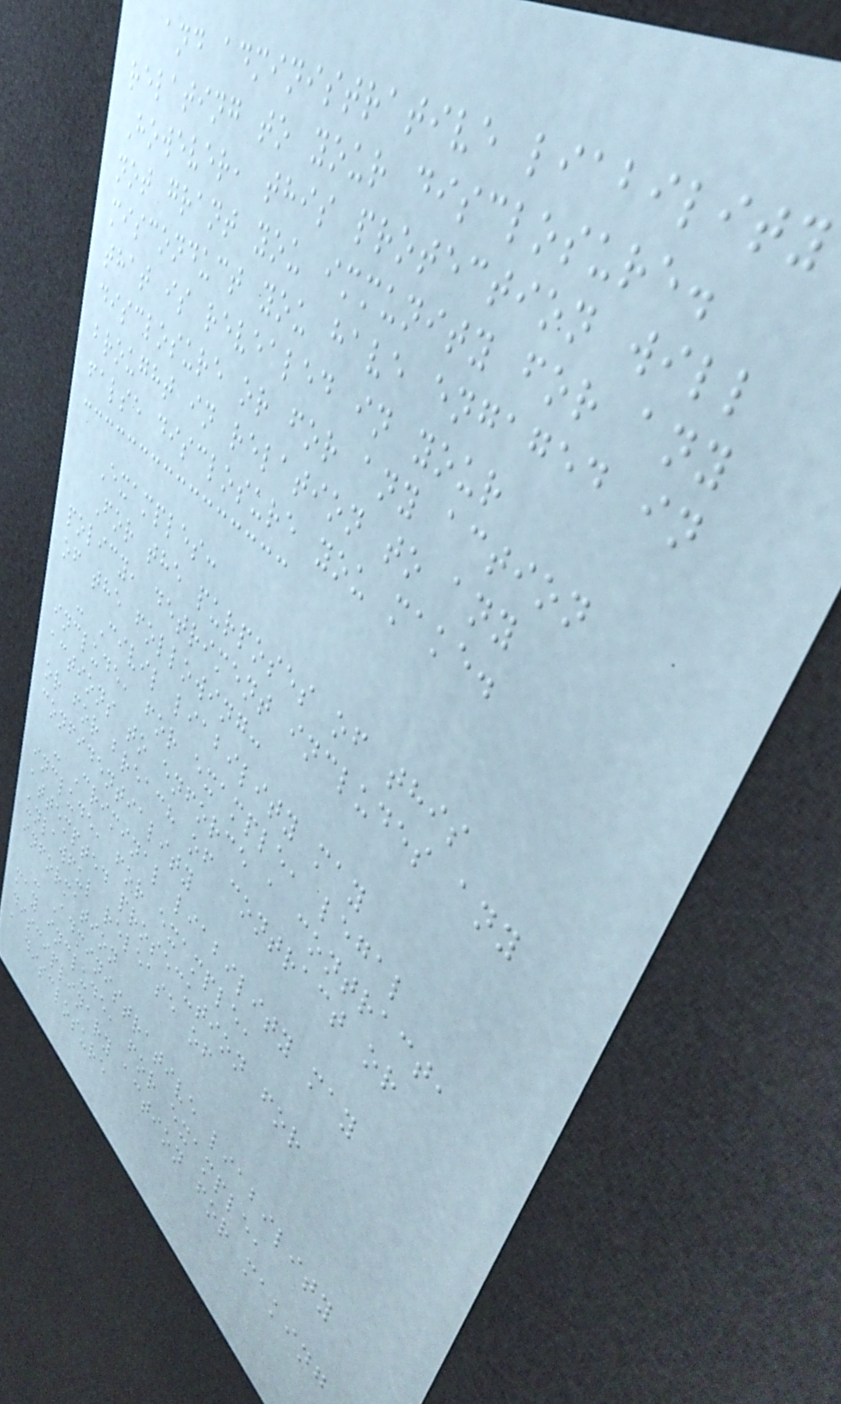and administrative liability
relating to your disclosure.
However, this protection will
not grant you immunity for any
misconduct you have engaged in
that is revealed in your
disclosure or for any action
brought in relation to any
false disclosure you make.
Examples:
For the purposes of this
policy, detriment includes any
of the following:
- Civil liability may
include, for example, legal
actions to enforce a contract,
or for breach of contract or
confidentiality
- Criminal liability may
include, for example,
attempted prosecution for
unlawful release of
information
- Administrative liability
may include, for example,
disciplinary action for making
a disclosure
